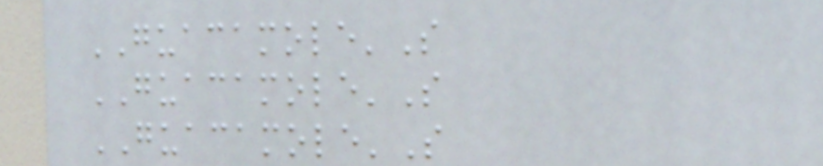GUACAMOLE'S
GUACAMOLE'S
GUACAMOLE'S
